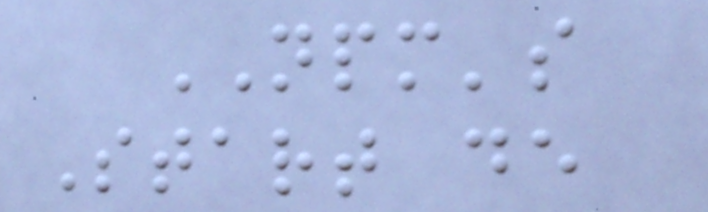NPM's
Start de
